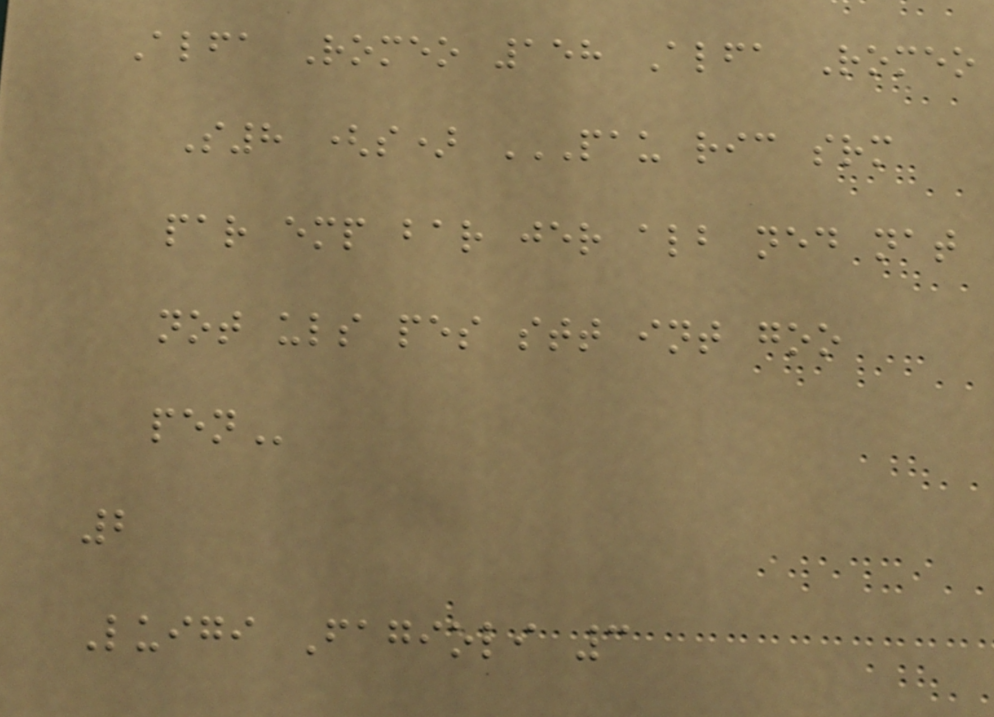Alfa Romeo 158 Alfa Romeo
S8 (s) PAU RIC SRM
PAR EMP BAR JER ALB NED NAT
NOT ULS PES STT INT GOO
PEN
2
Luigi Fagioli 3
